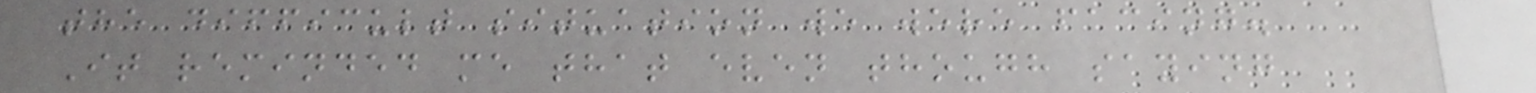the difficult situation we were facing.
It reminded me that even though saying
